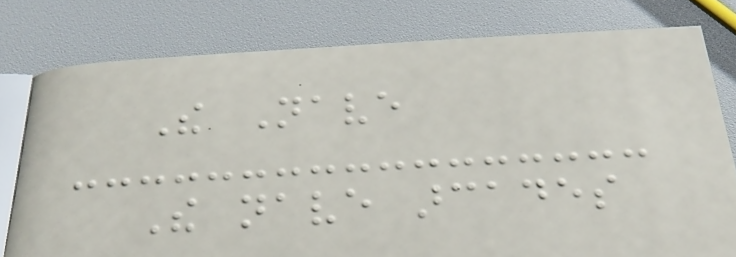The Nave
The nave arcades
